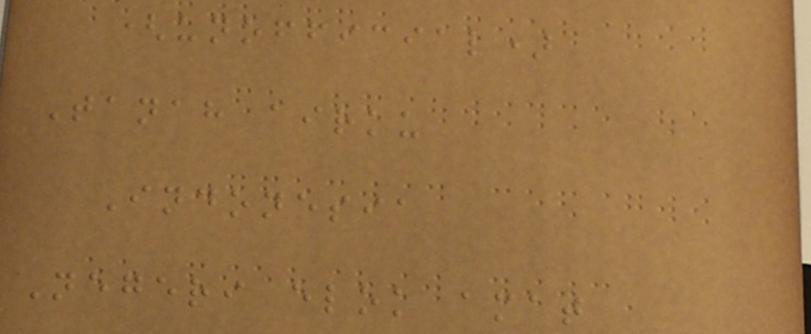(unofficial)
Tanah airku
Indonesia
Negeri elok amat
